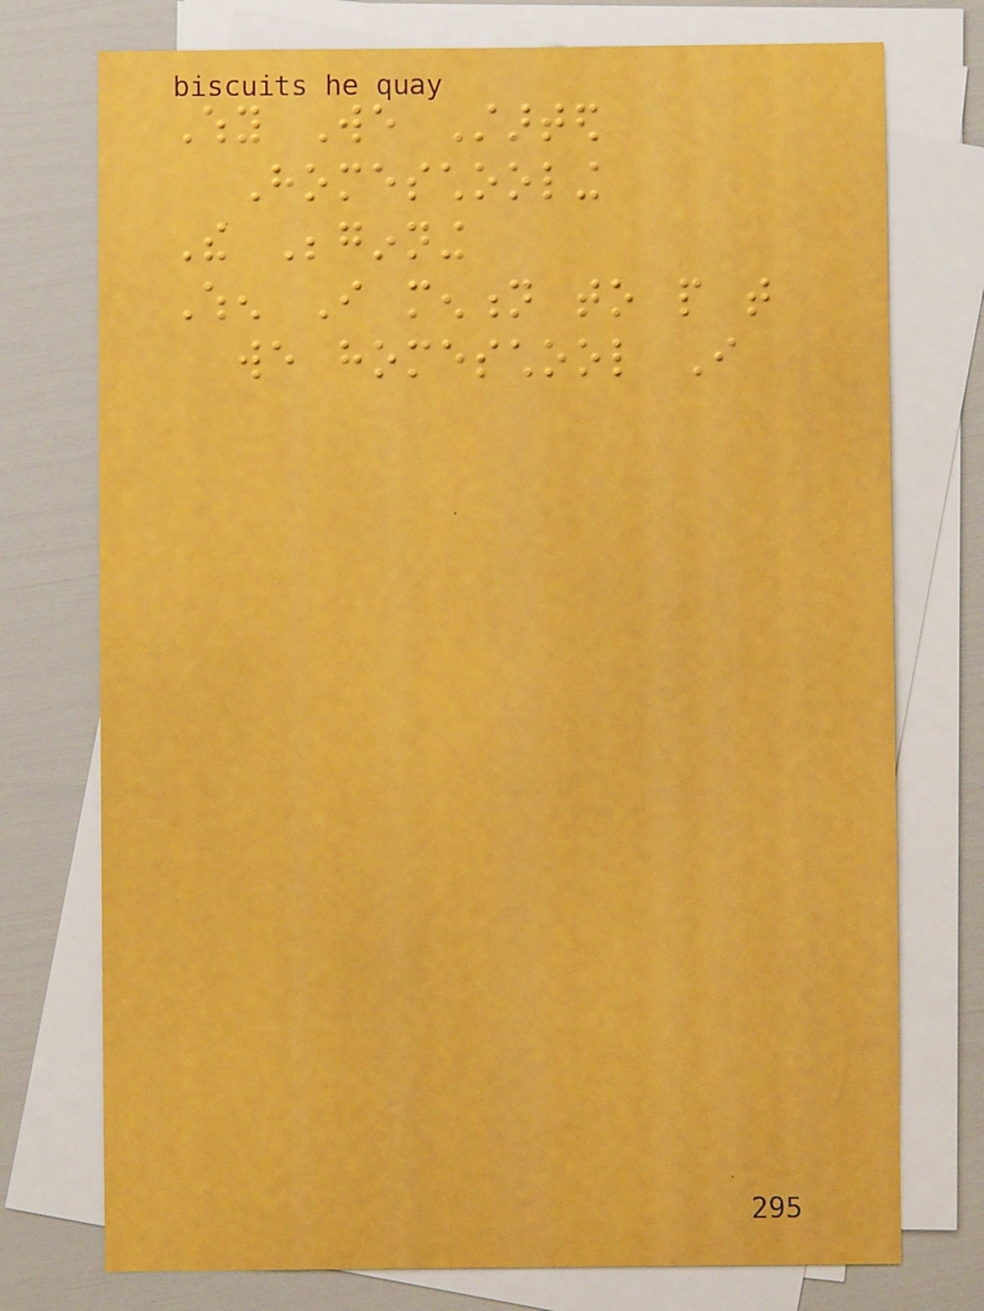Why We Started
Homeschooling
The Beginning
When I mention to people that
we homeschool I
